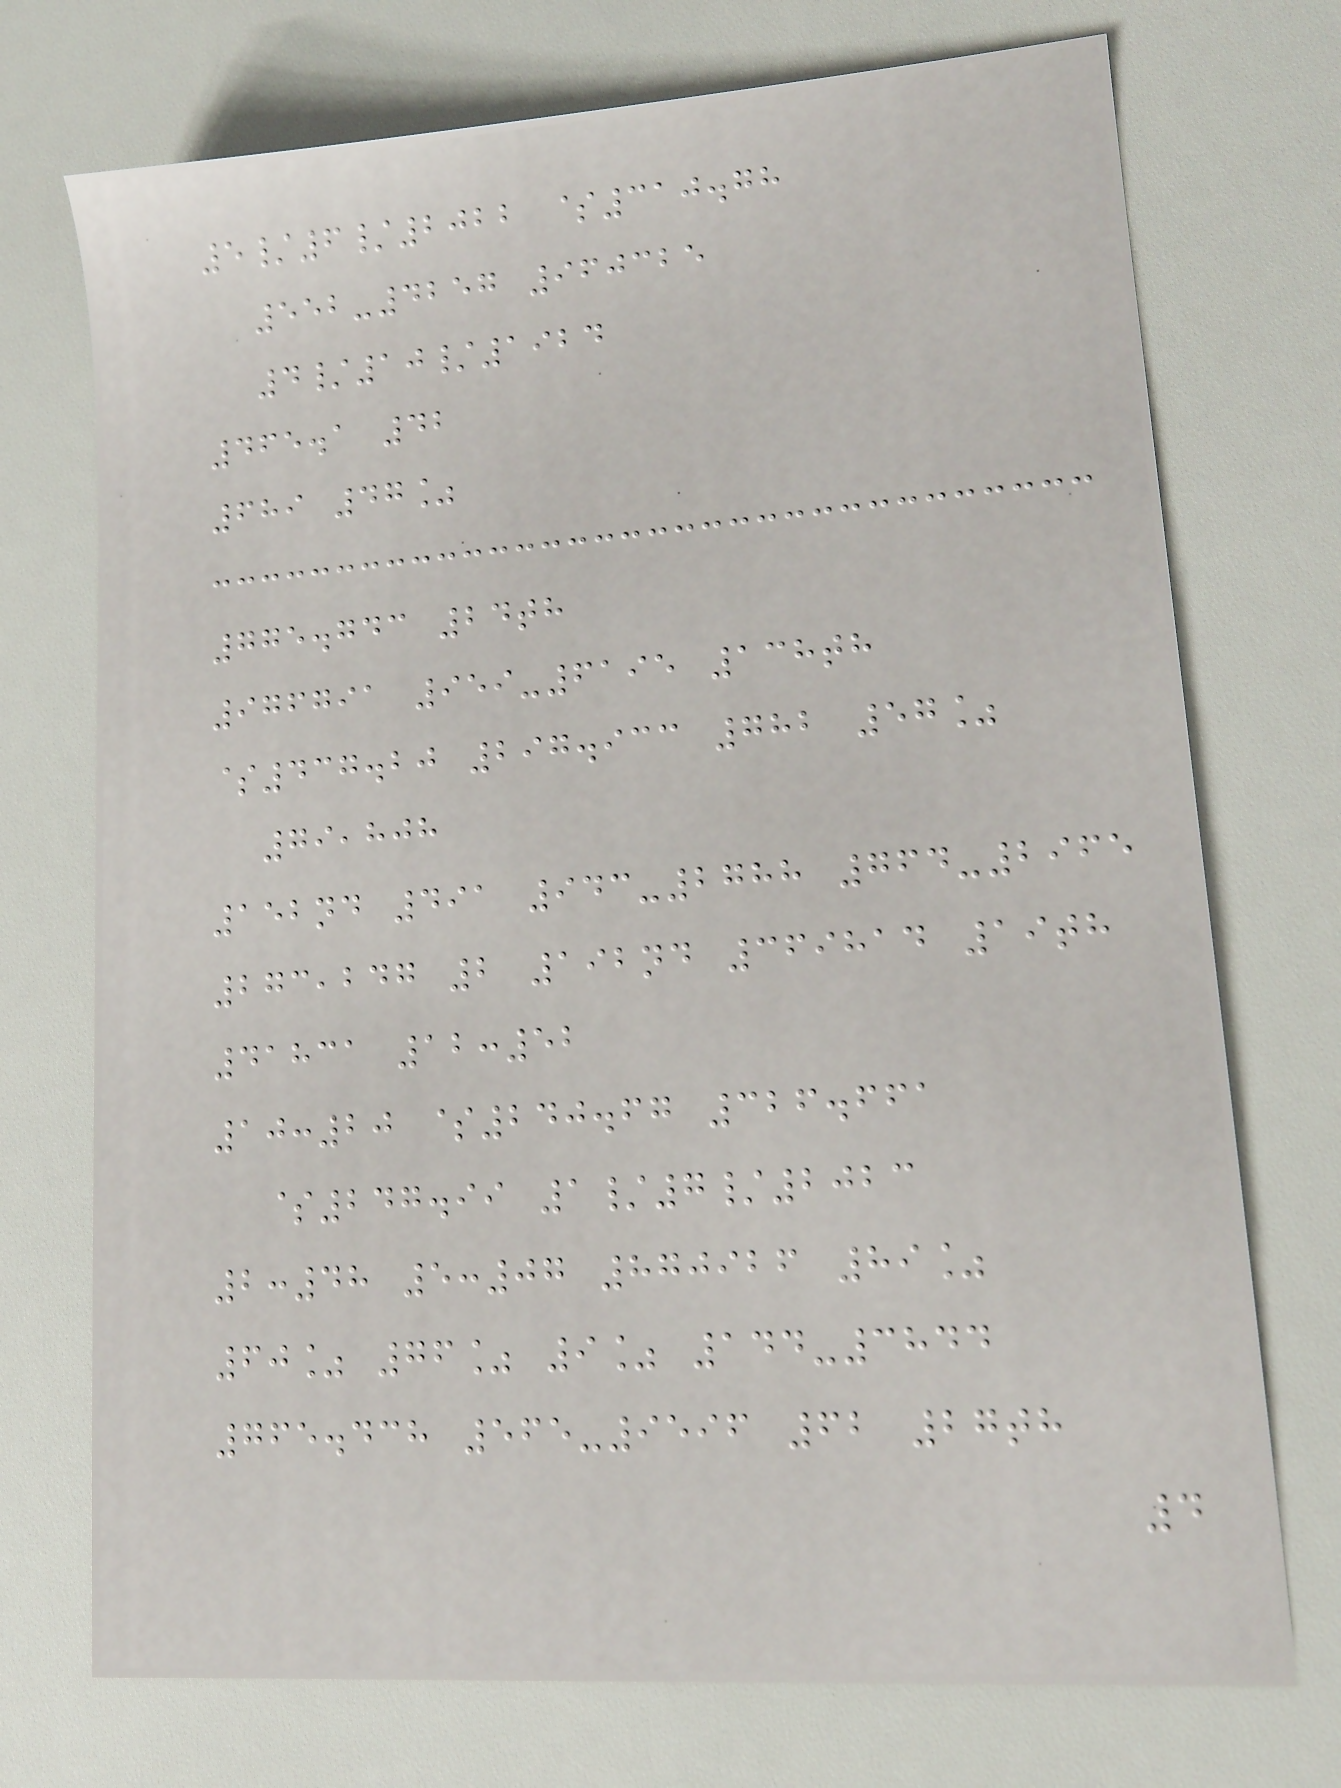5/6/2022 $310.78
552-4257 960325
4/10/1924
465.1 42
689 47%
775.743 24th
976791 959-6195 138th
$437.20 297.933 782 57%
79,808
152nd 491 943-2788 764-2965
273,247 2 192nd 369814 19th
41831 12:52
10:20 $240.67 326.661
$247.99 1/7/2023
2:48 5:07 870926 89%
60% 76% 9% 144-3844
765.438 565-9596 62 27th
4
